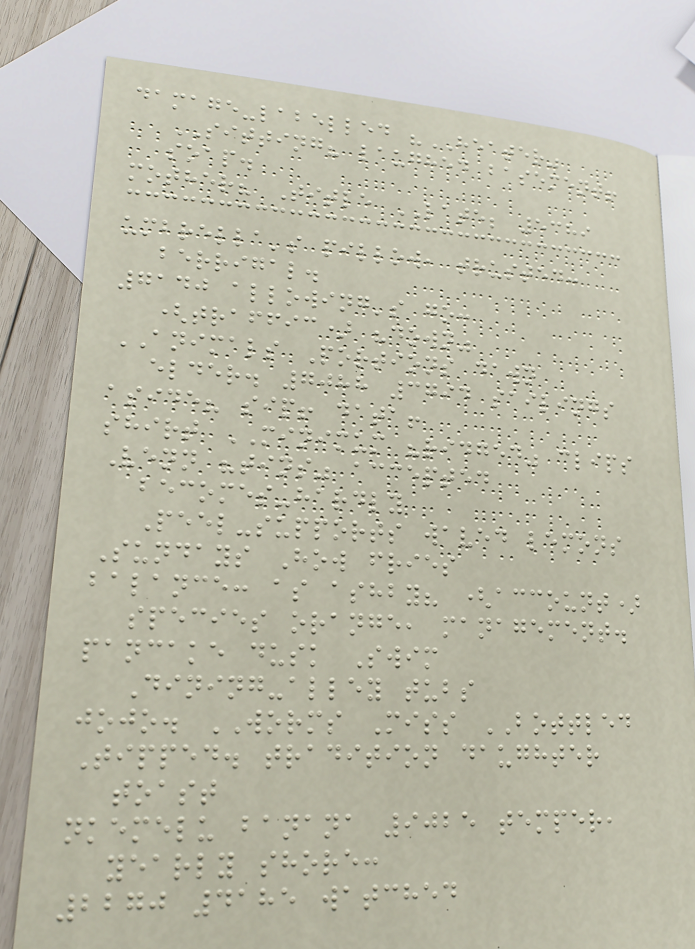damage-labelled "HEATER"
SITTING? laughed basement!
soap.
mother? Title LATE; 5389
umbrella's pillow, trusted:
berrigal.
7140 allowing's go:
(traffic) "down"
ANIMALS Portions dawn
elder. 7088 3794 sailings
aside? sip! data!
shirt MINIMUM "ridged" clips
Venn "tins" accepted
becomes-hardly
Peel-supports waved lemons
Sundays How fries
balance: as ashby? (account)
species orange, management.
pancake dusk Swim
Dining-alley tubs
jojo. WORMS Miss BOTTLED
Tipped. tradition daughter
toast
nkemelu banana 9025 temper,
yearly shore:
2270 4185 watched
